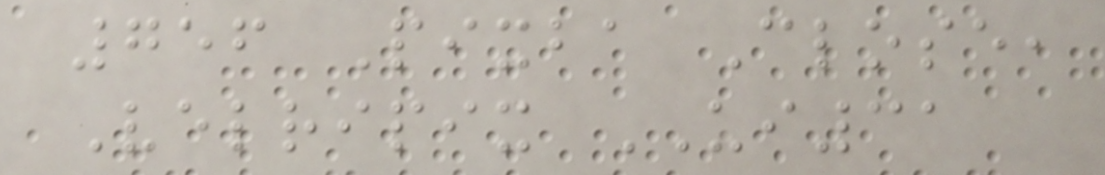756 Pixba Close,
Velripix UI31
